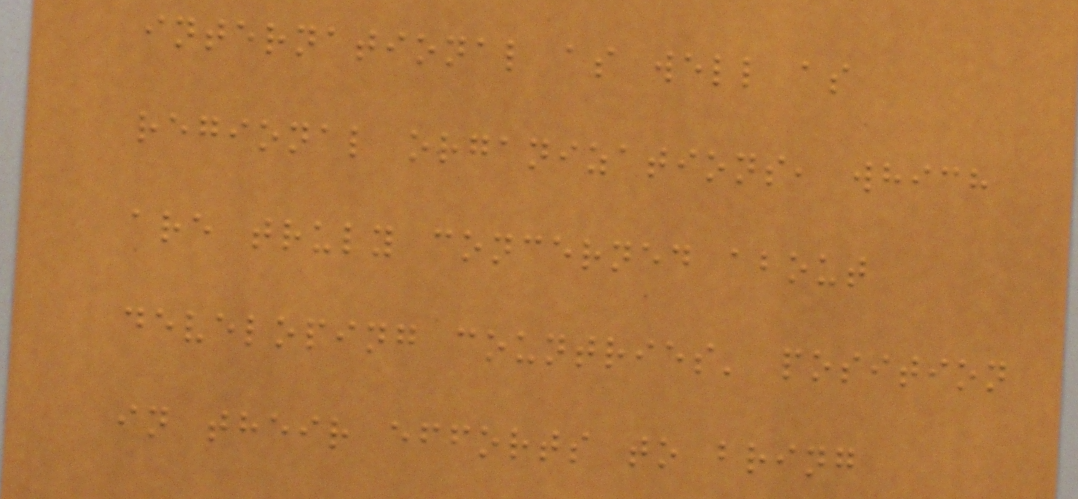international as well as
regional organizations, which
are truly concerned about
developing countries' position
in their efforts to bring
